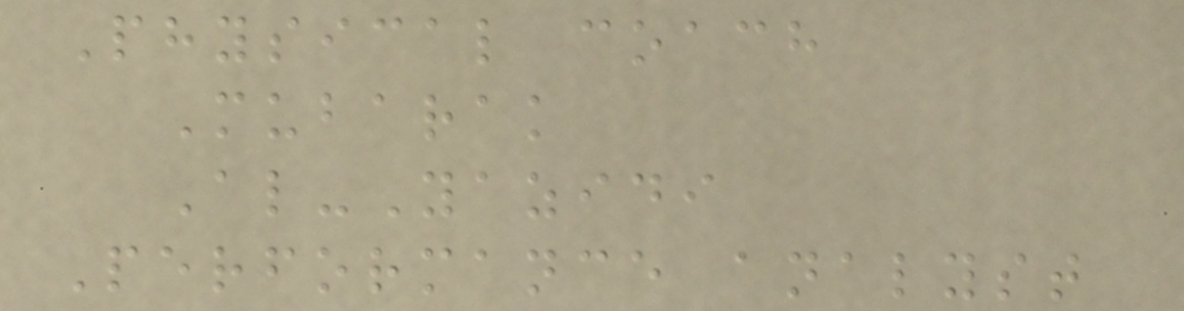Physical coach
Mubarak
Al-Yazidi
Performance analyst
